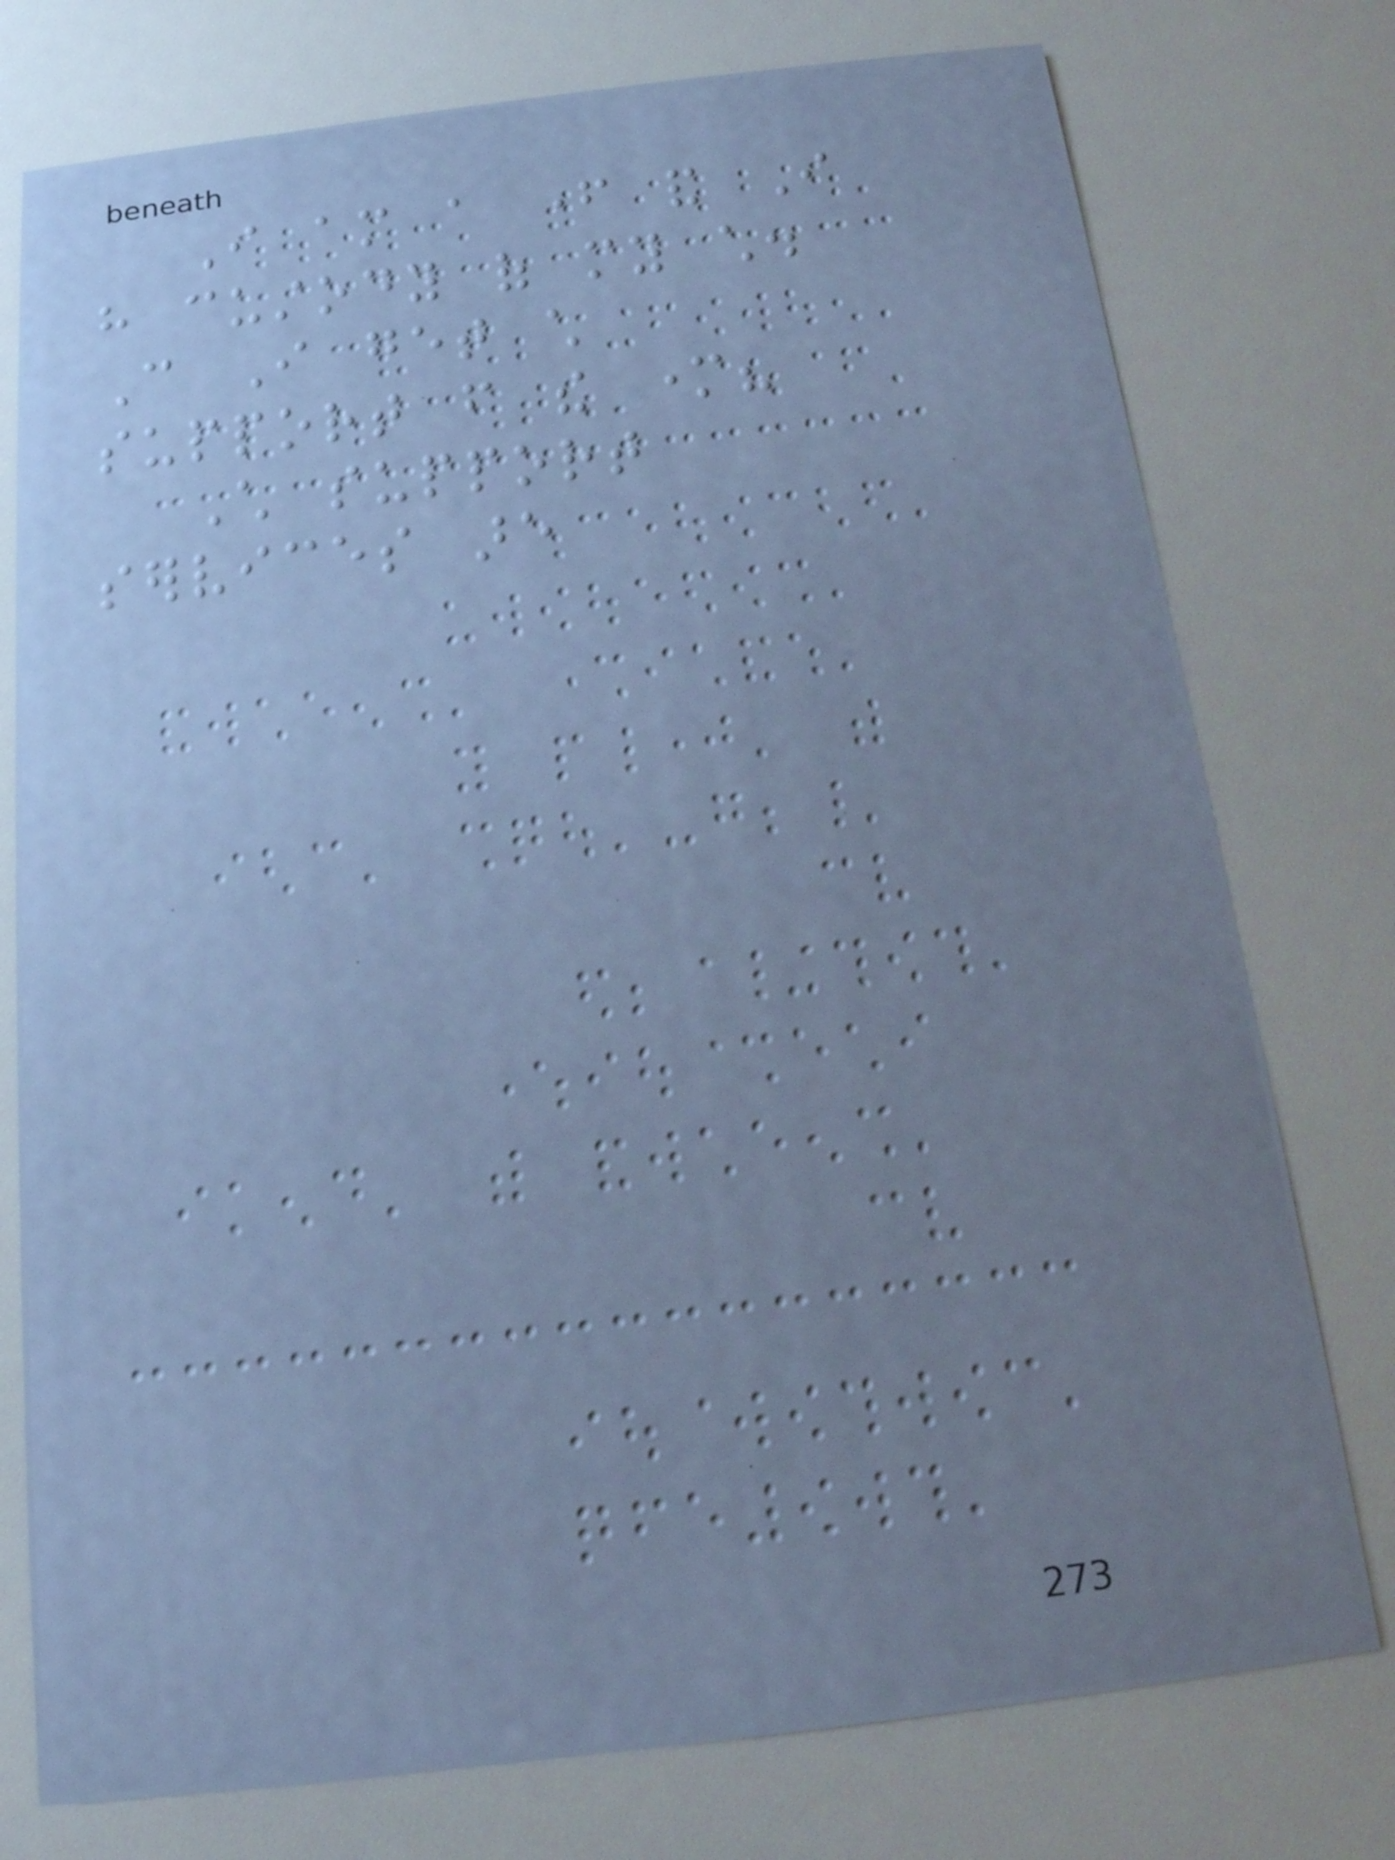I am a father and I
have custody of my child.
Can I get child
support from the mother?
Child support
services are
